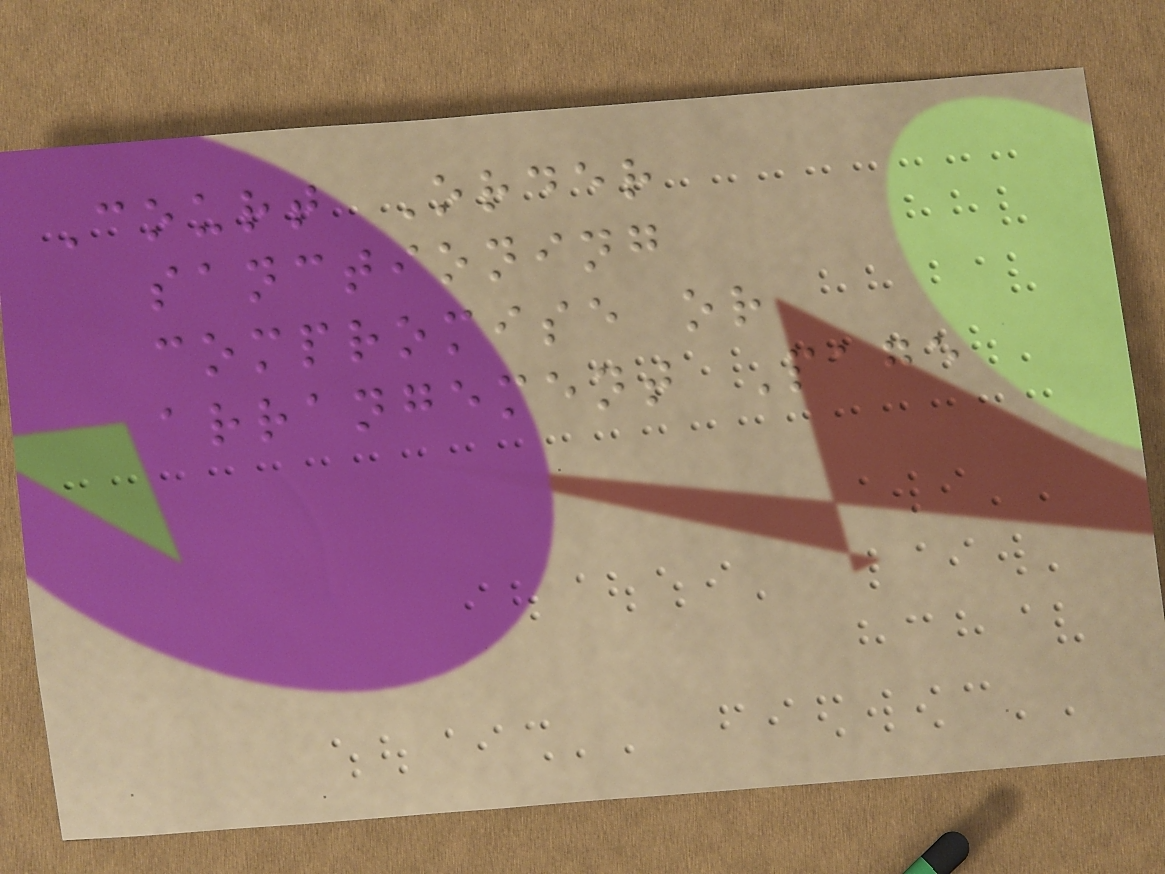Court Order
sanctioning
compromise or
arrangement Page
